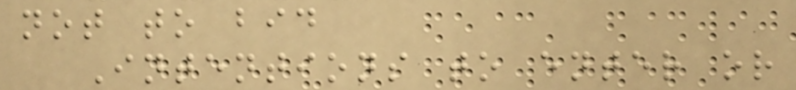not to bid
Intentions to enter or
